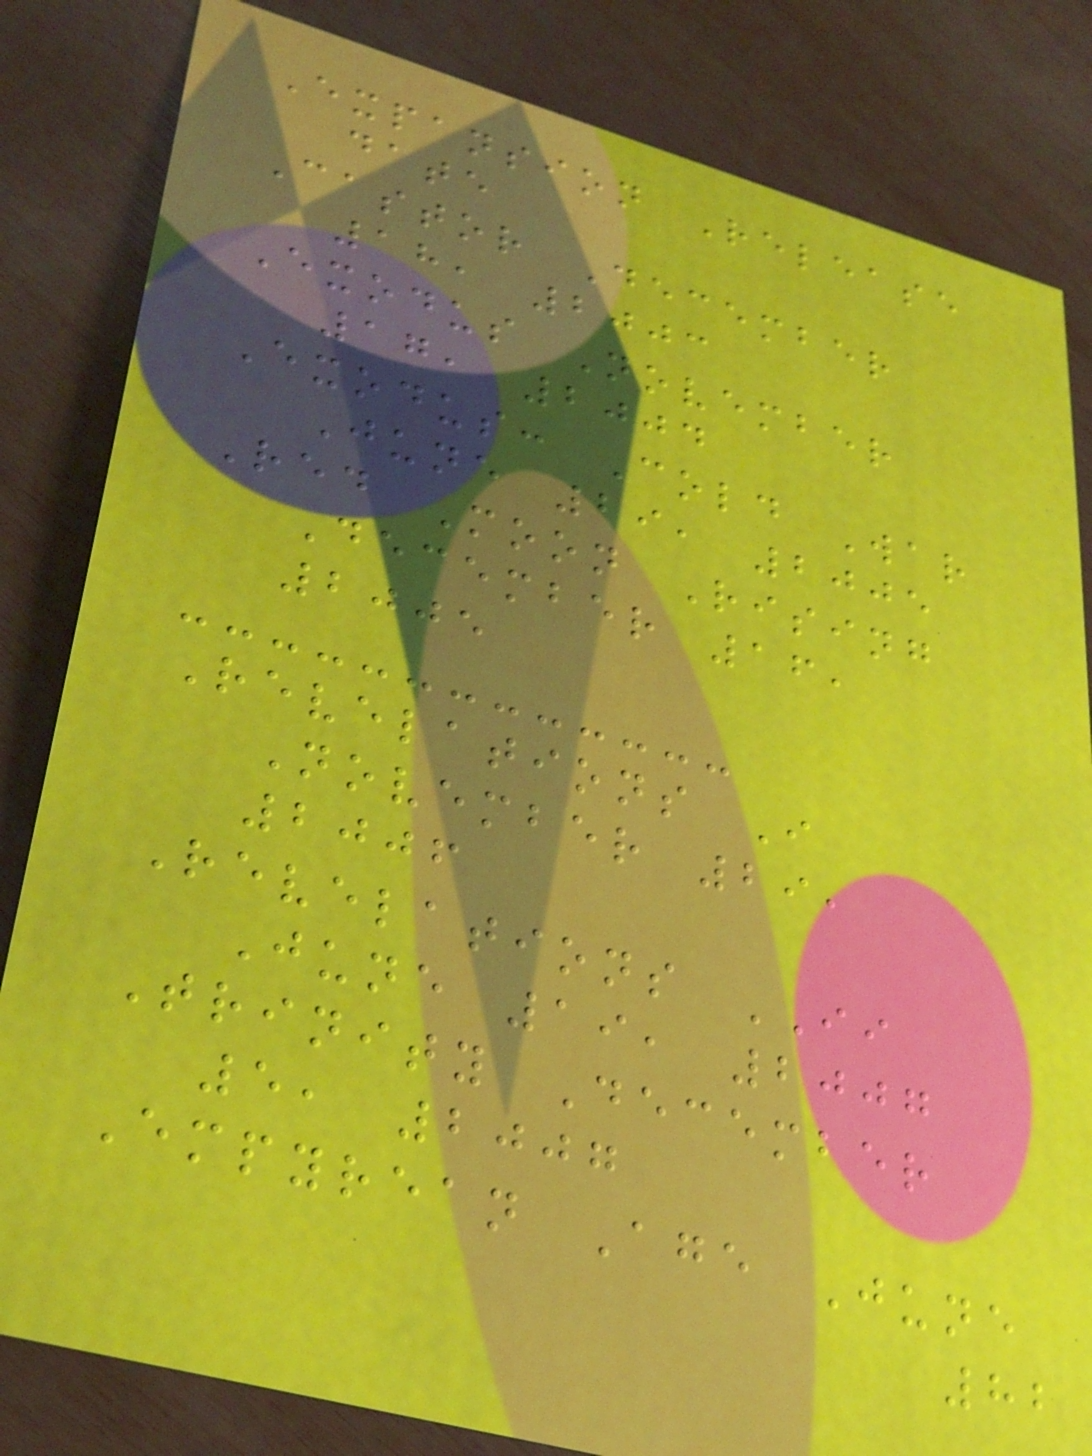Expansion Release
date
Castor December
18, 2003
Exodus November
17, 2004
Exodus: Cold War
June 29, 2005
Red Moon Rising
December 16,
2005
Revelations I
November 29,
2006
Revelations II
June 19, 2007
Trinity December
5, 2007
Empyrean Age June
82
